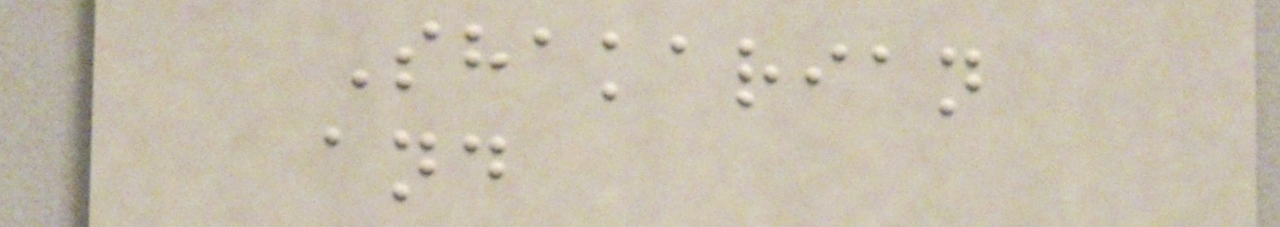Shakarian
and
